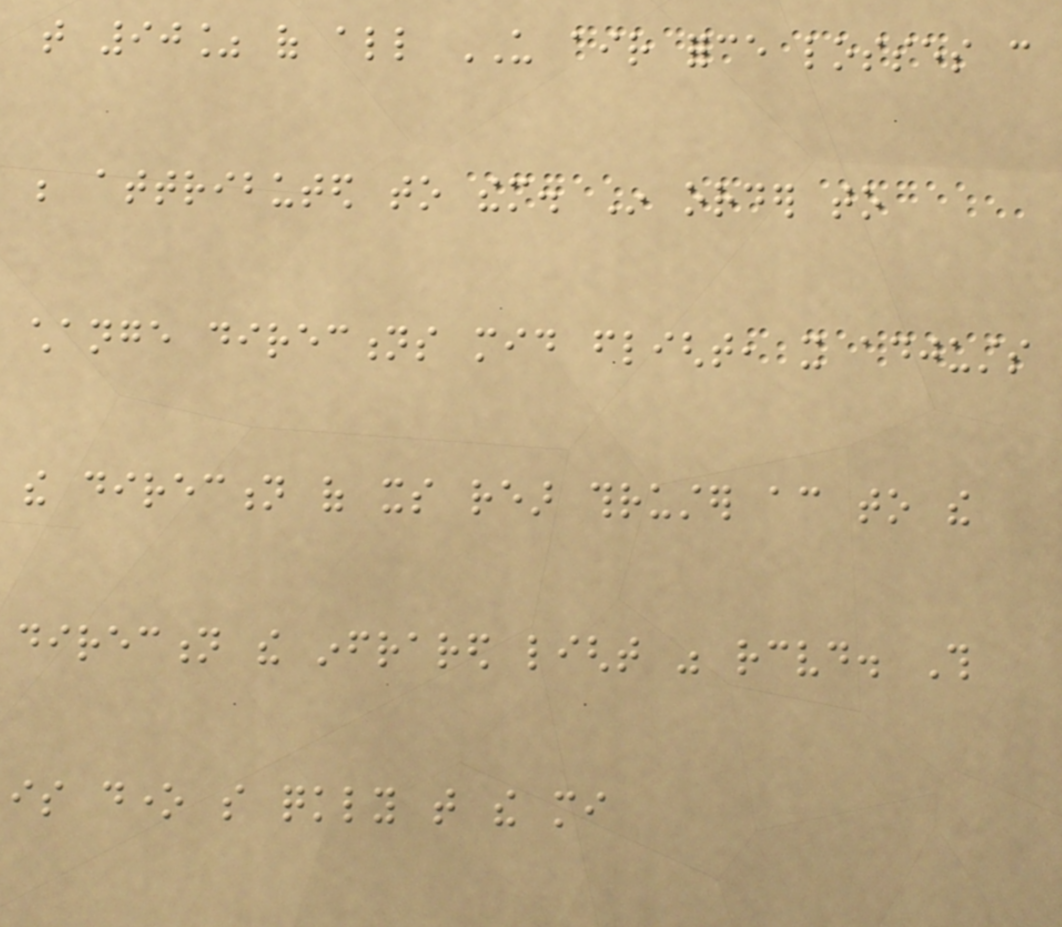that 90% of all US air force losses can
be attributed to them. In order to
change directions mid flight, it adjusts
the direction of its rear thruster according to the
direction the infrared light was received. This
is done so quickly that the mi
